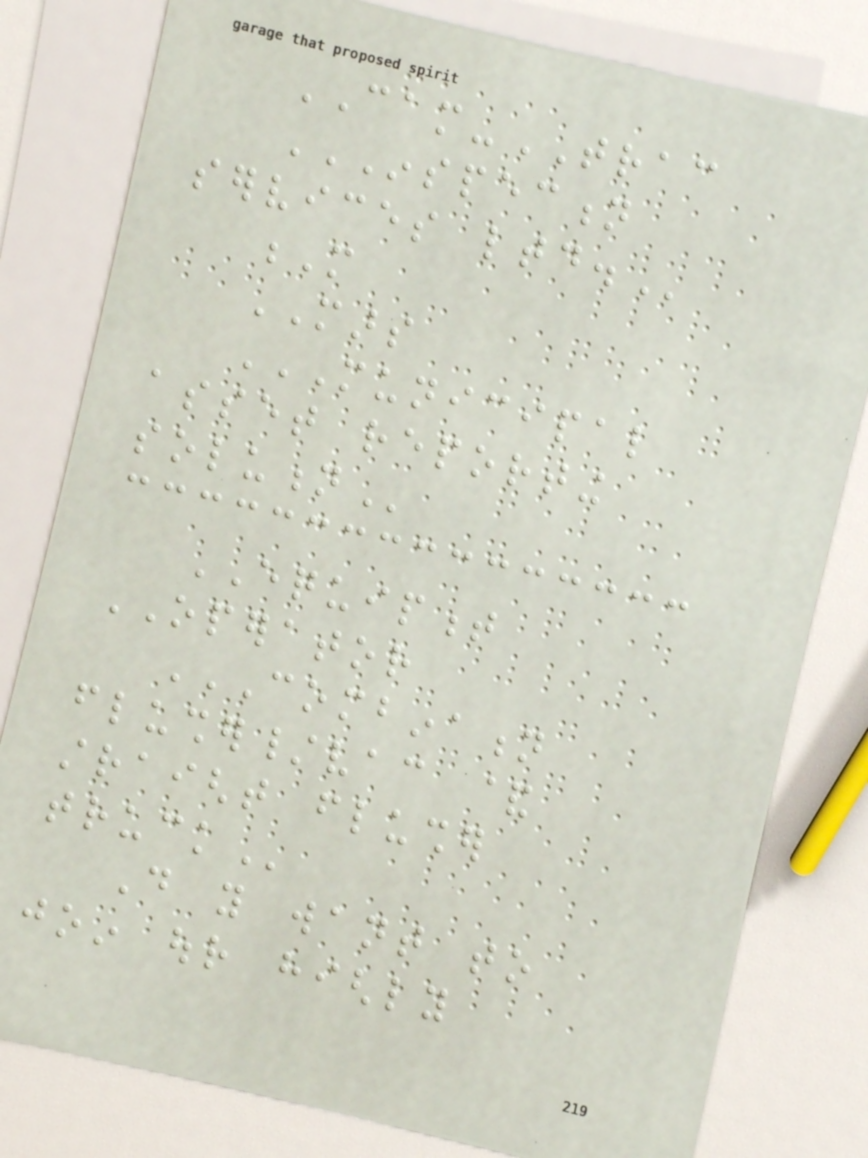CAM-TRAC
INSPECTION
SERVICES LTD.
M
MARS
MUNICIPAL
ASSET REPORTING
SOLUTION
EQUIPMENT
OPERATOR
COMBINATION
FLUSHER/VAC &
STRAIGHT FLUSHER
TRUCK
Do you want to
join our highly
